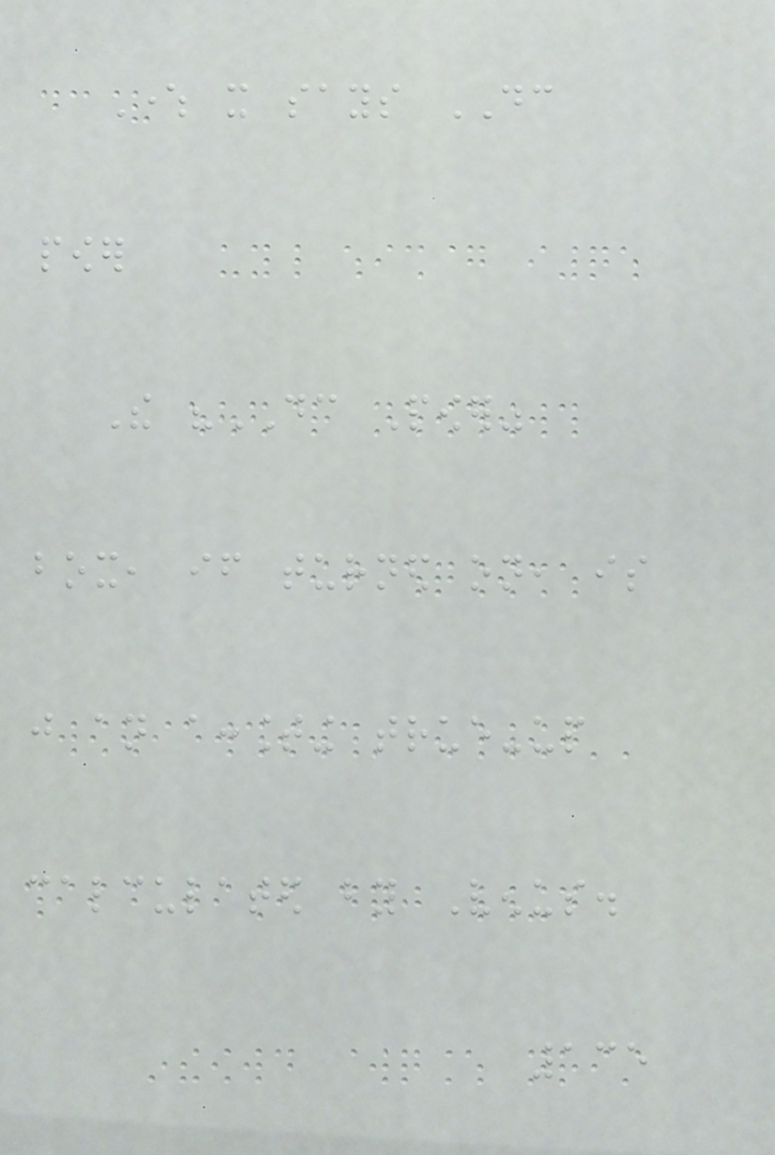Where it says DC
power
The "DC Power"
box, if turned on, is
just an accounting true-up
calculated by Venus.
135
